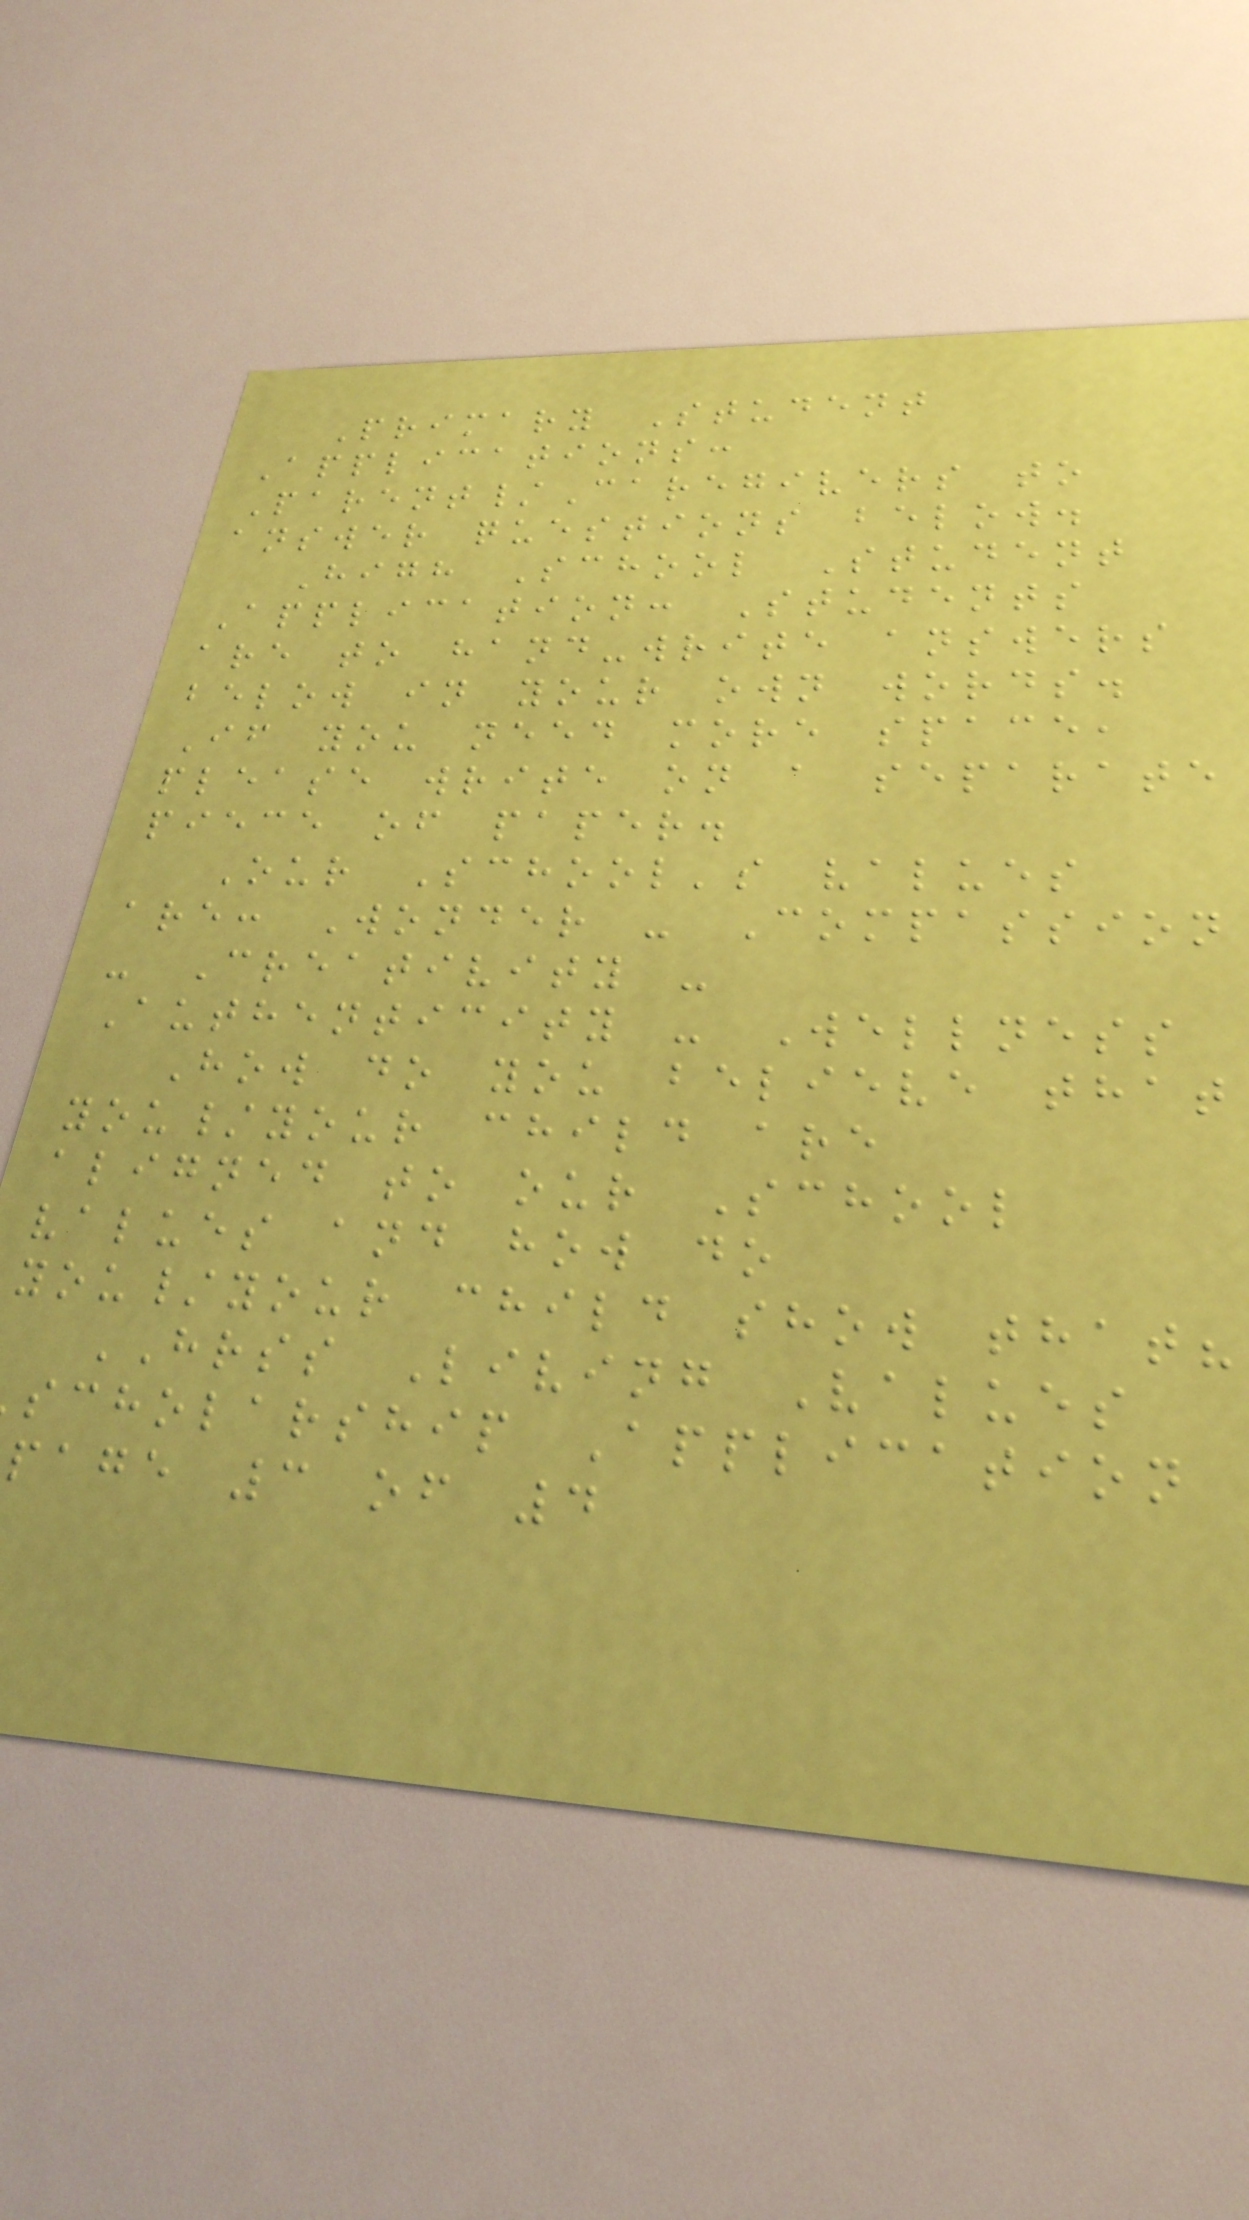Primary Student
Applications:
Parent/Caregivers to
answer questions below.
High School Student
Application: Students
are to hand-write answers
below in your own words.
If you need more space,
please write on a separate
piece of paper.
Our School's values
are: Wonder - Compassion
- Creativity -
Authenticity - Wellness
How do you believe that
you/your child are
aligned to our School
values and how do
you/your child show that?
HRSS Living Values
scholarship Application
page 3 of 4
